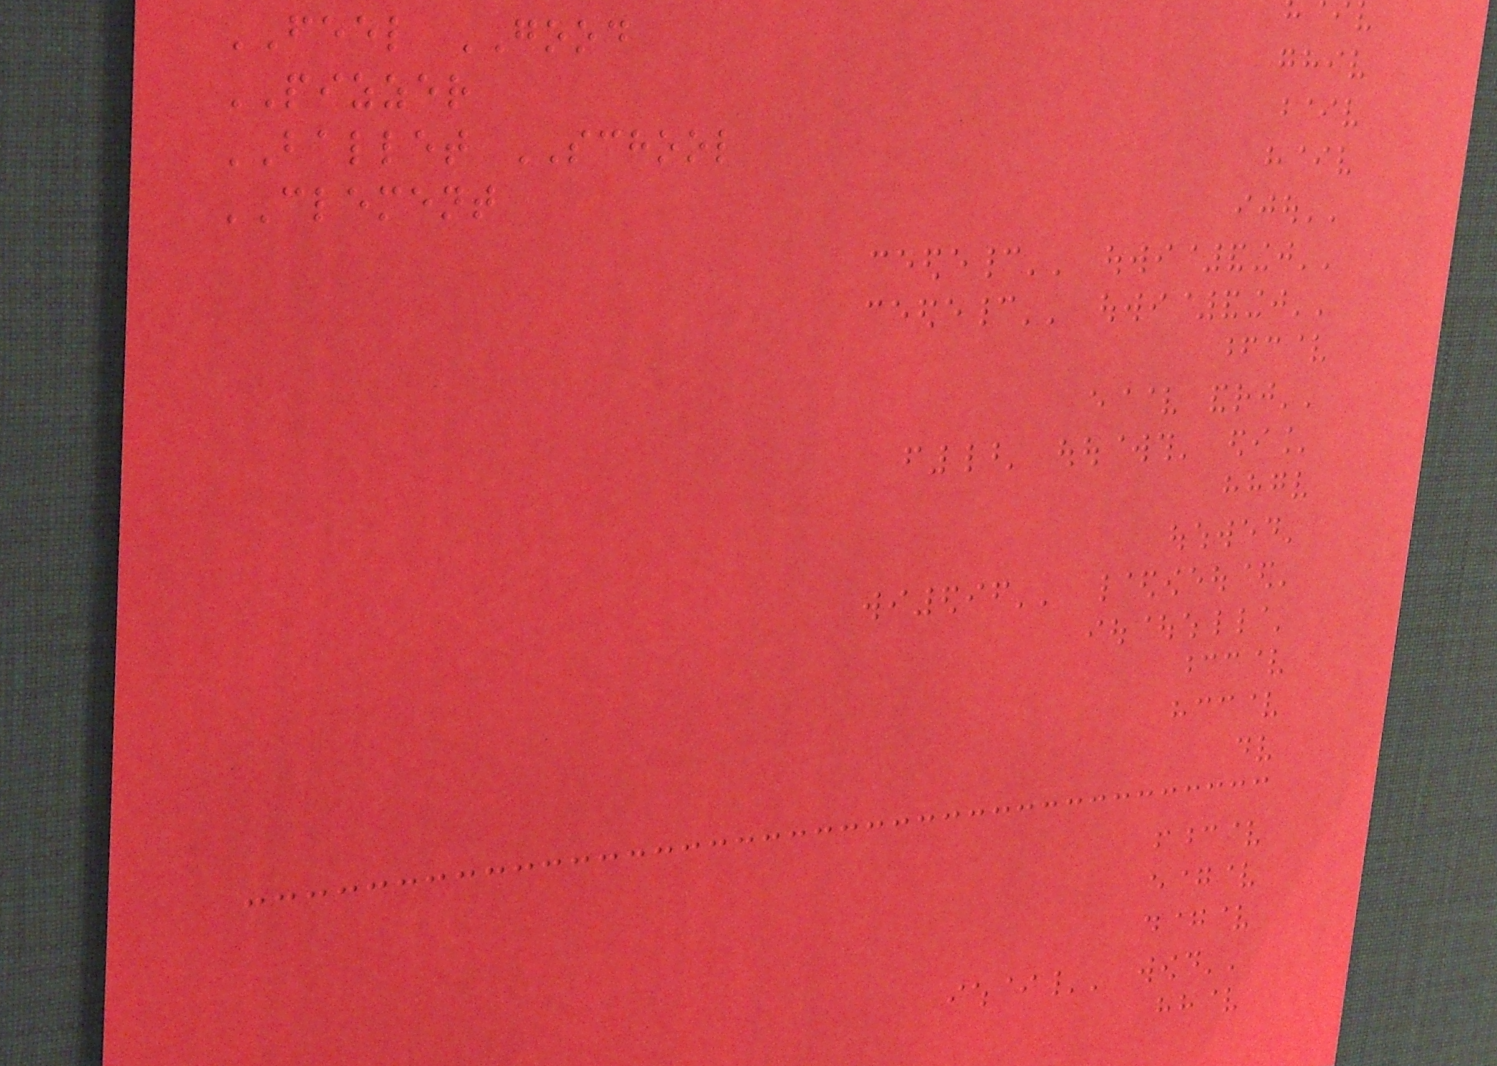FEEL GOOD
PIZZER
BALLET SCHOOL
CLEMENT
